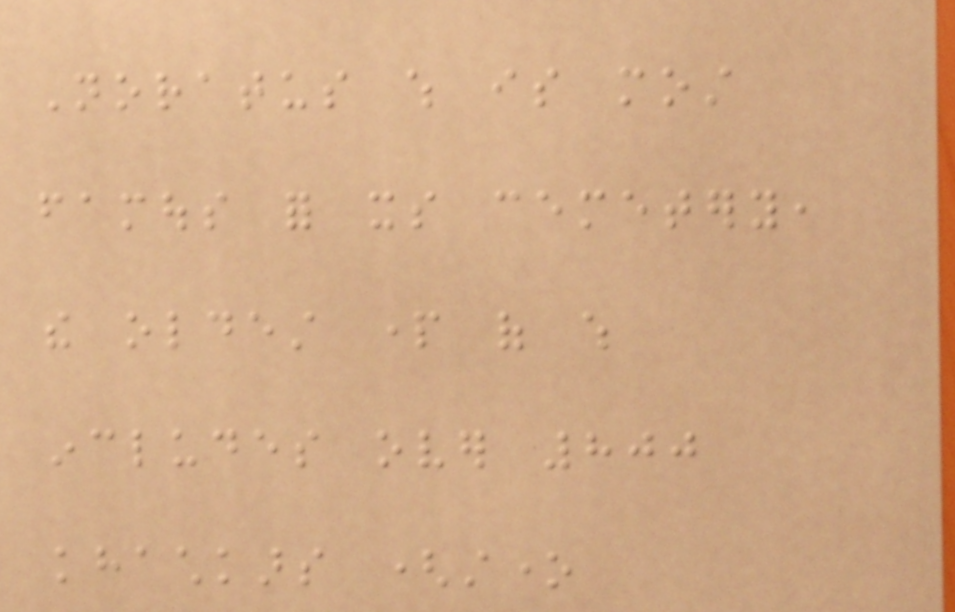Noratus which is most
famous for its cemetery,
the oldest part of which
includes over 800
khachkars (stone
